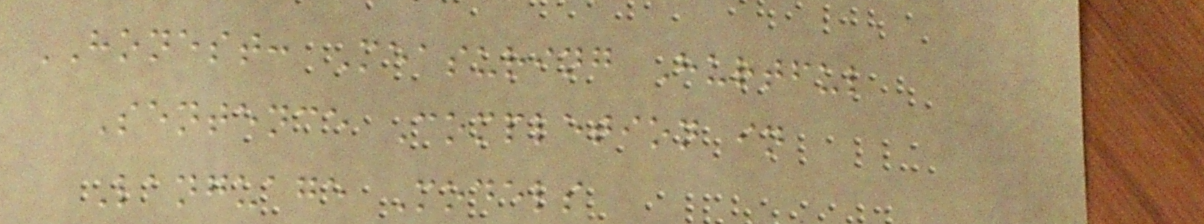HONEST: Measuring Hurtful
Sentence Completion in
Language Models
